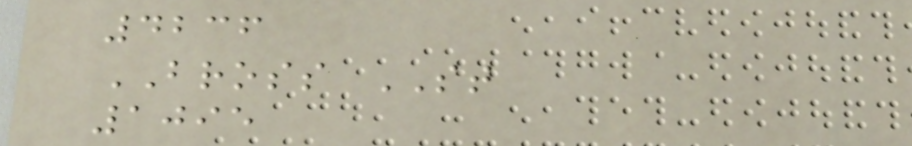4236
BROSS ST
1095
